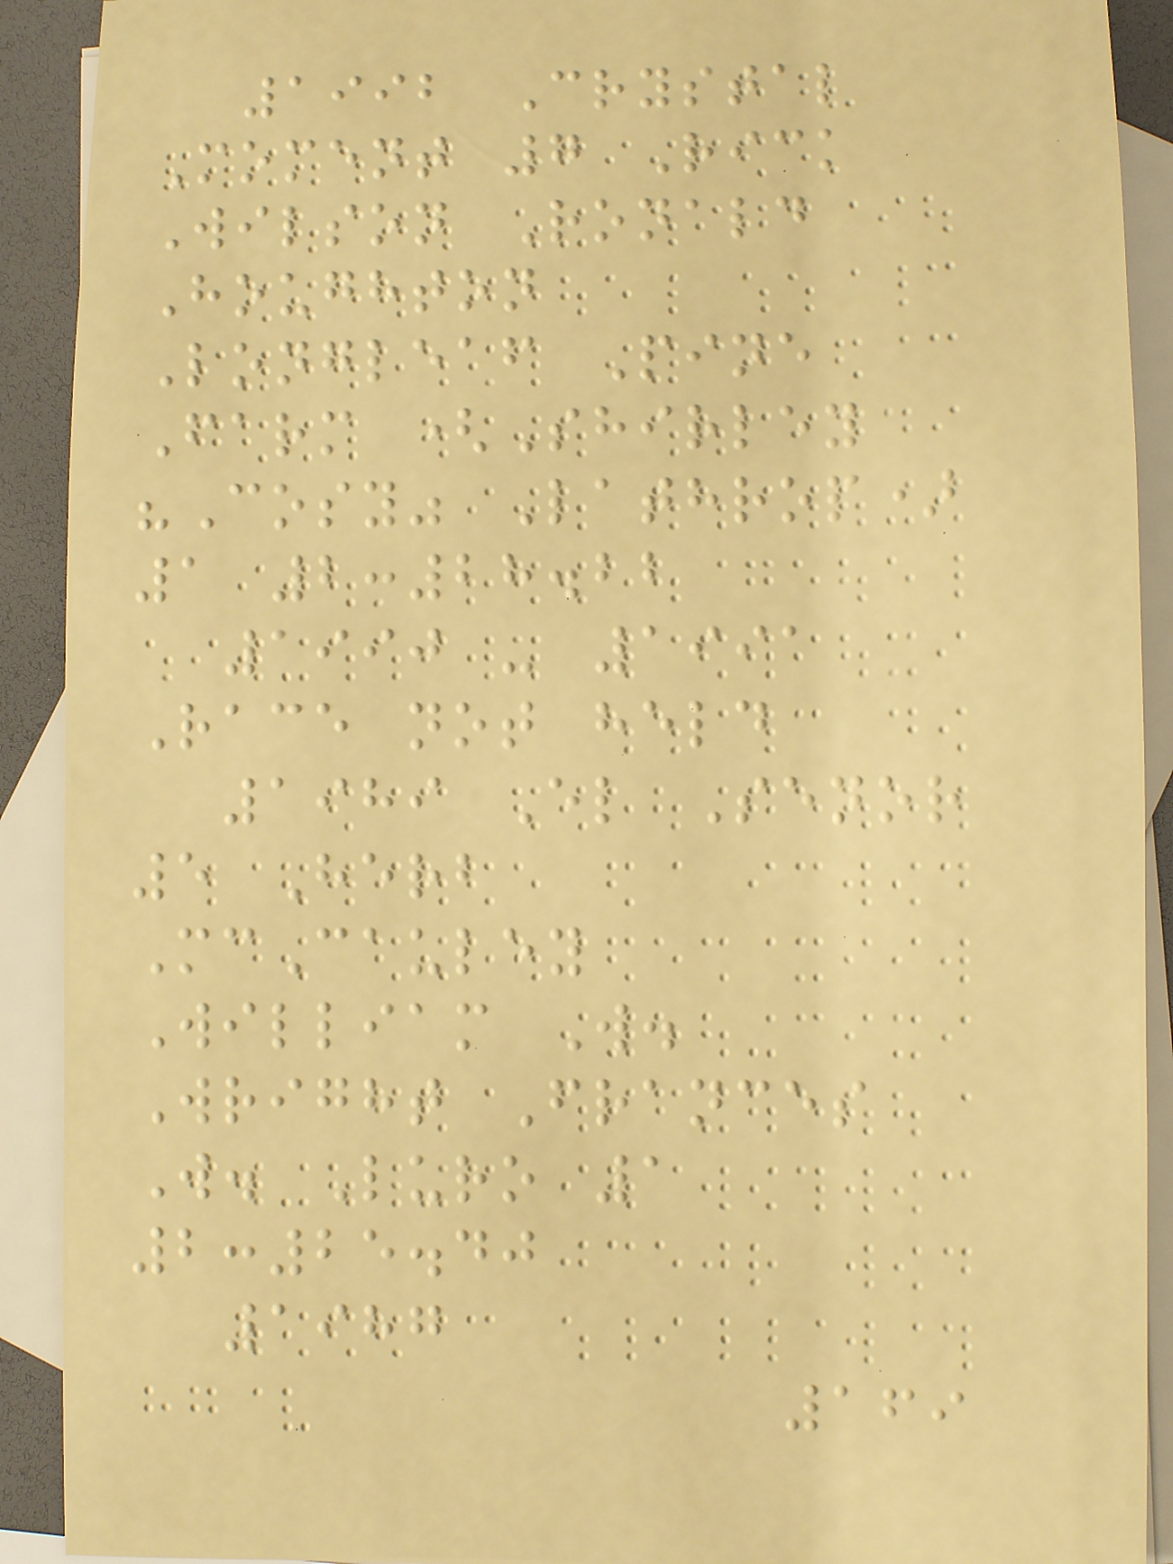1992 Crystal
Moment 7 Rick
Wilson Ronald
Houghton
Longleaf Pine
Farm (Shirley
"Cosy" Lathrop)
1 2:28.22
1990 - 1991
Race not held
1989 El Senor
5 Herb
McCauley
William W.
Wright Frances
W. Luro 1
2:25.40
1987
169
